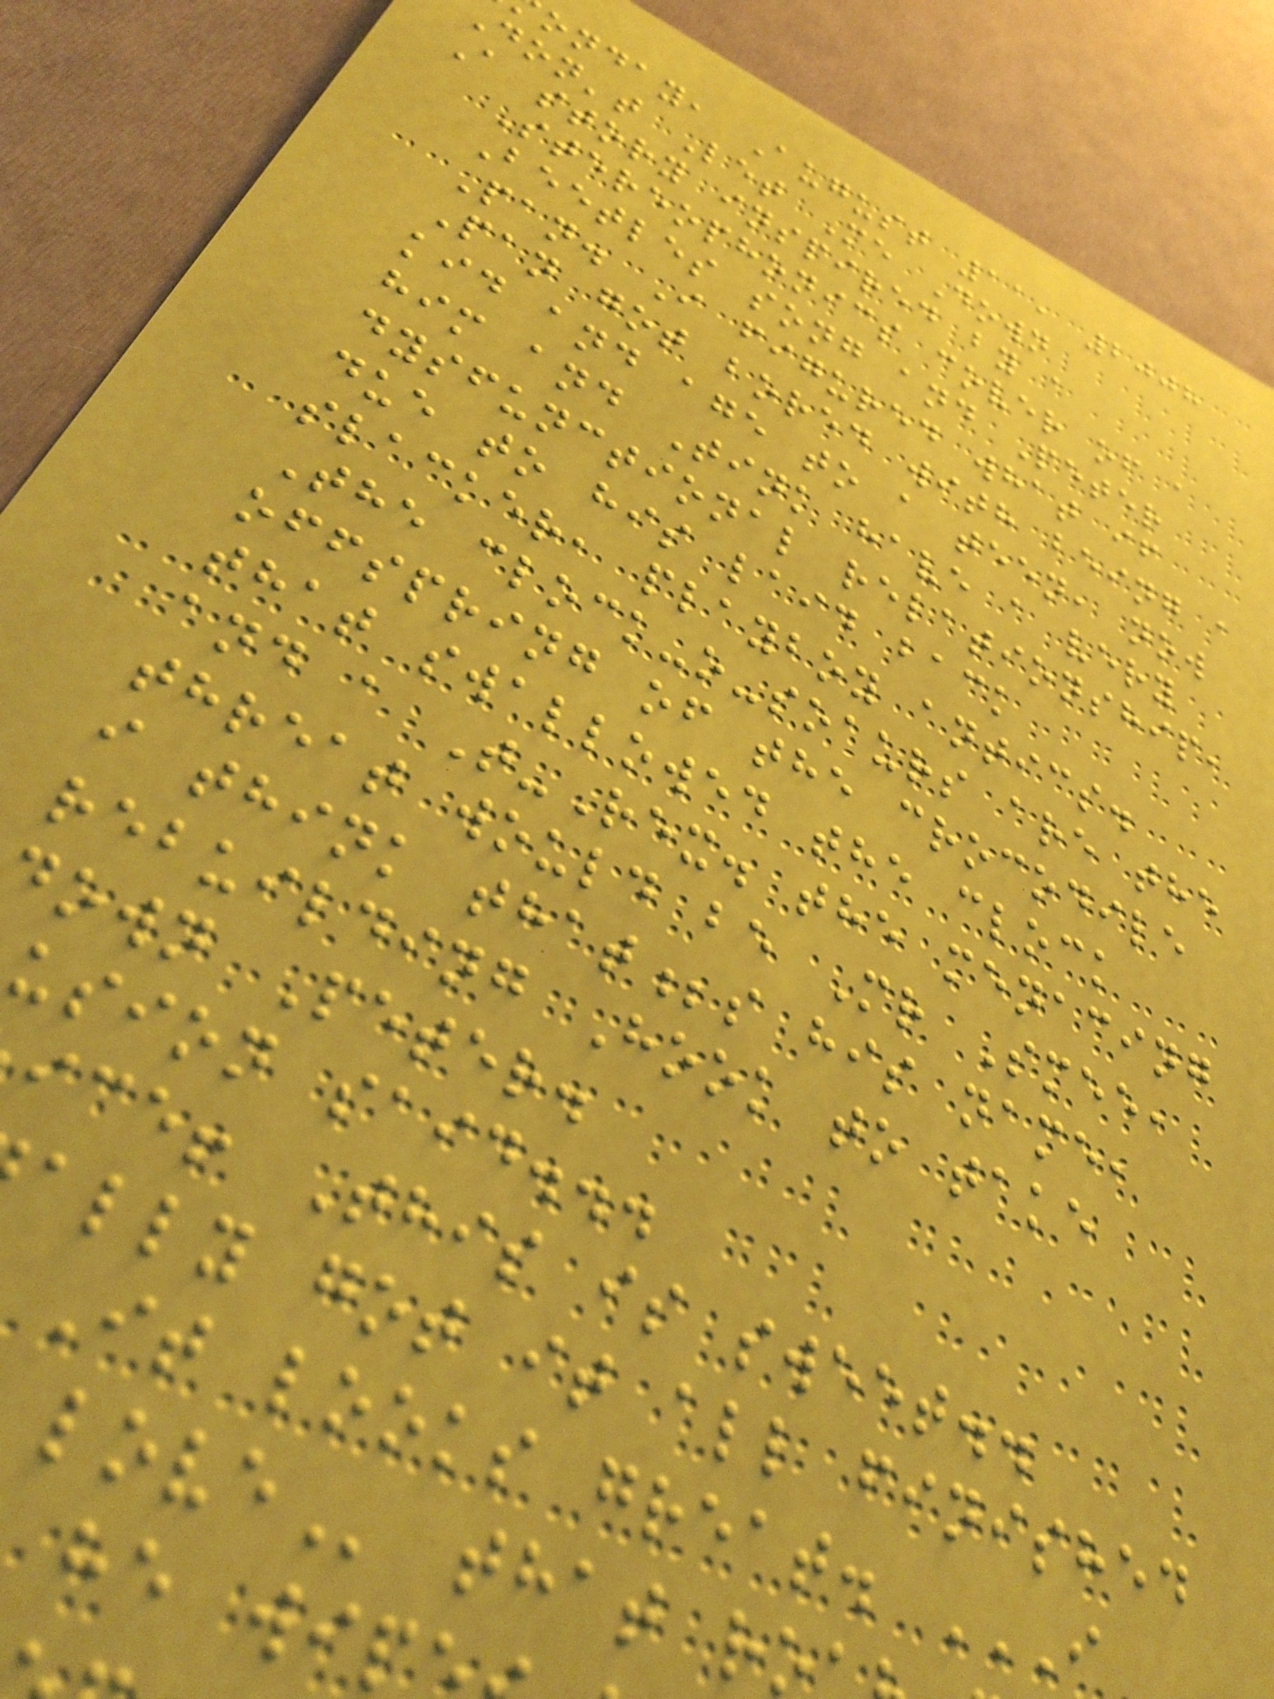onday, August 11, 2008
Don't Let Me Down
A story inspired by a
Stereophonics cover of a
Beetles song and Peter
Pan. I figured what if
Pan got bored with being a
kid and age to a teen, now
him and Tink have a very
dysfunctional relationship,
due to his laid back
slacker, playboy antics.
The clock-o-soaurs are the
offspring of the crocodile
that swallowed the clock
and a T-Rex. the menacing
threat would be Mr Smee,
i think that;s his name,
rebuilding Hook to take
down Peter.
usion said...
ice! This is sweet..
ally got it all finished
he wip
